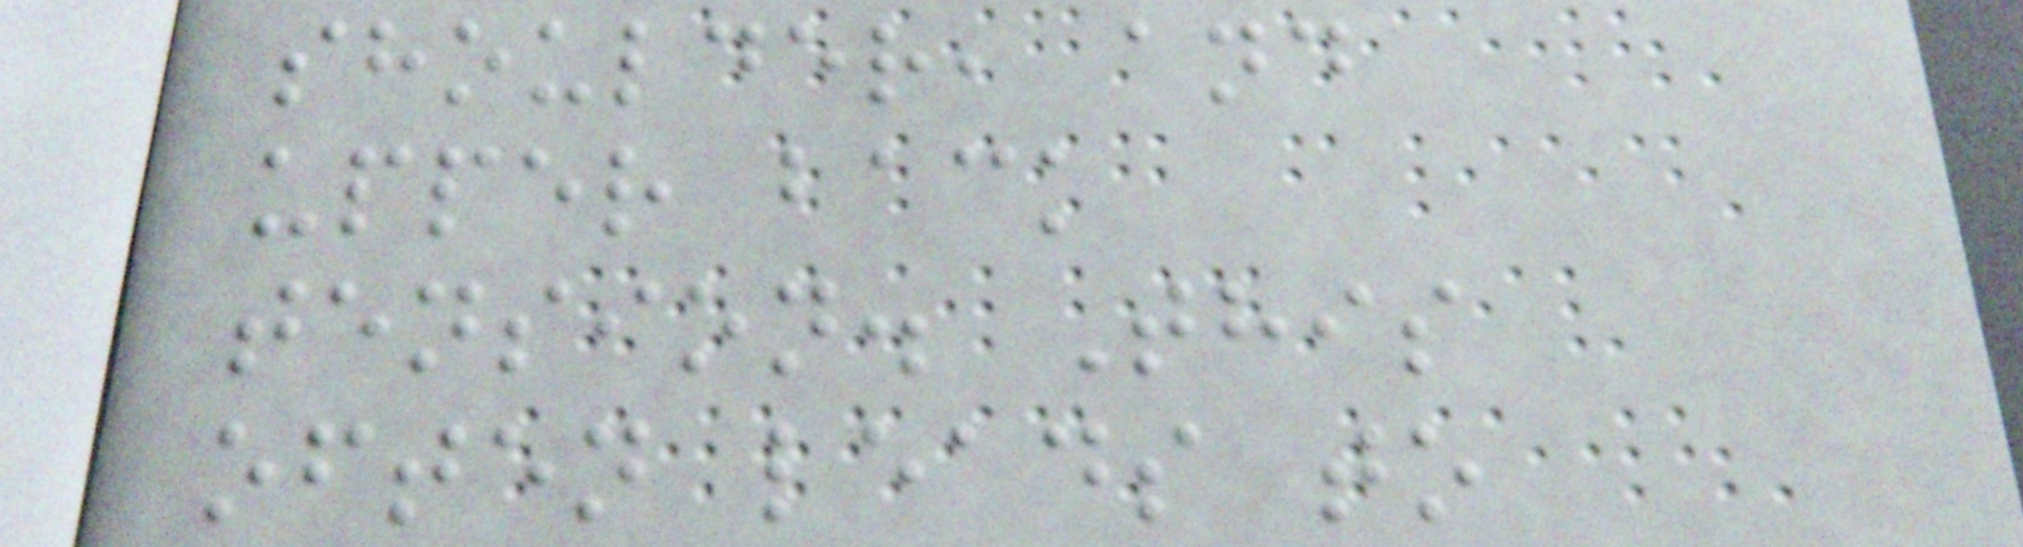shoulder, and
upper back
tension. This
often leads to
